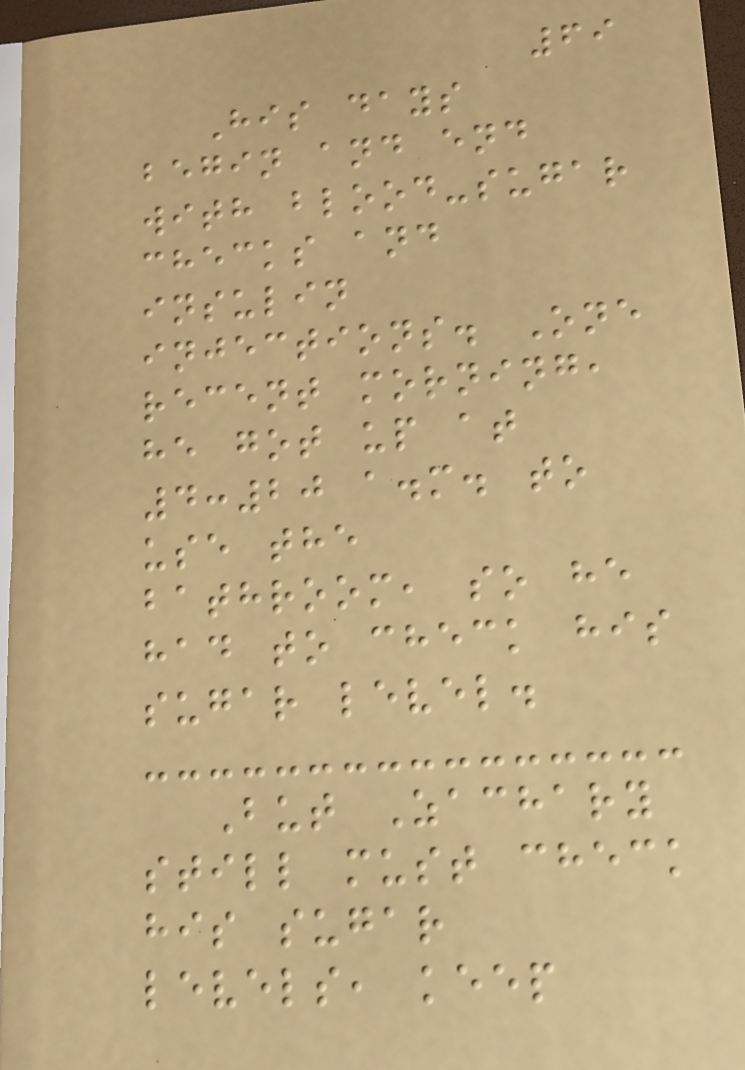69
His days
begin and end
with blood-sugar
checks and
insulin
injections. One
recent morning,
he got up at
4:20 a.m. to
use the
bathroom, so he
had to check his
sugar level.
But Zachary
still must check
his sugar
levels, keep
